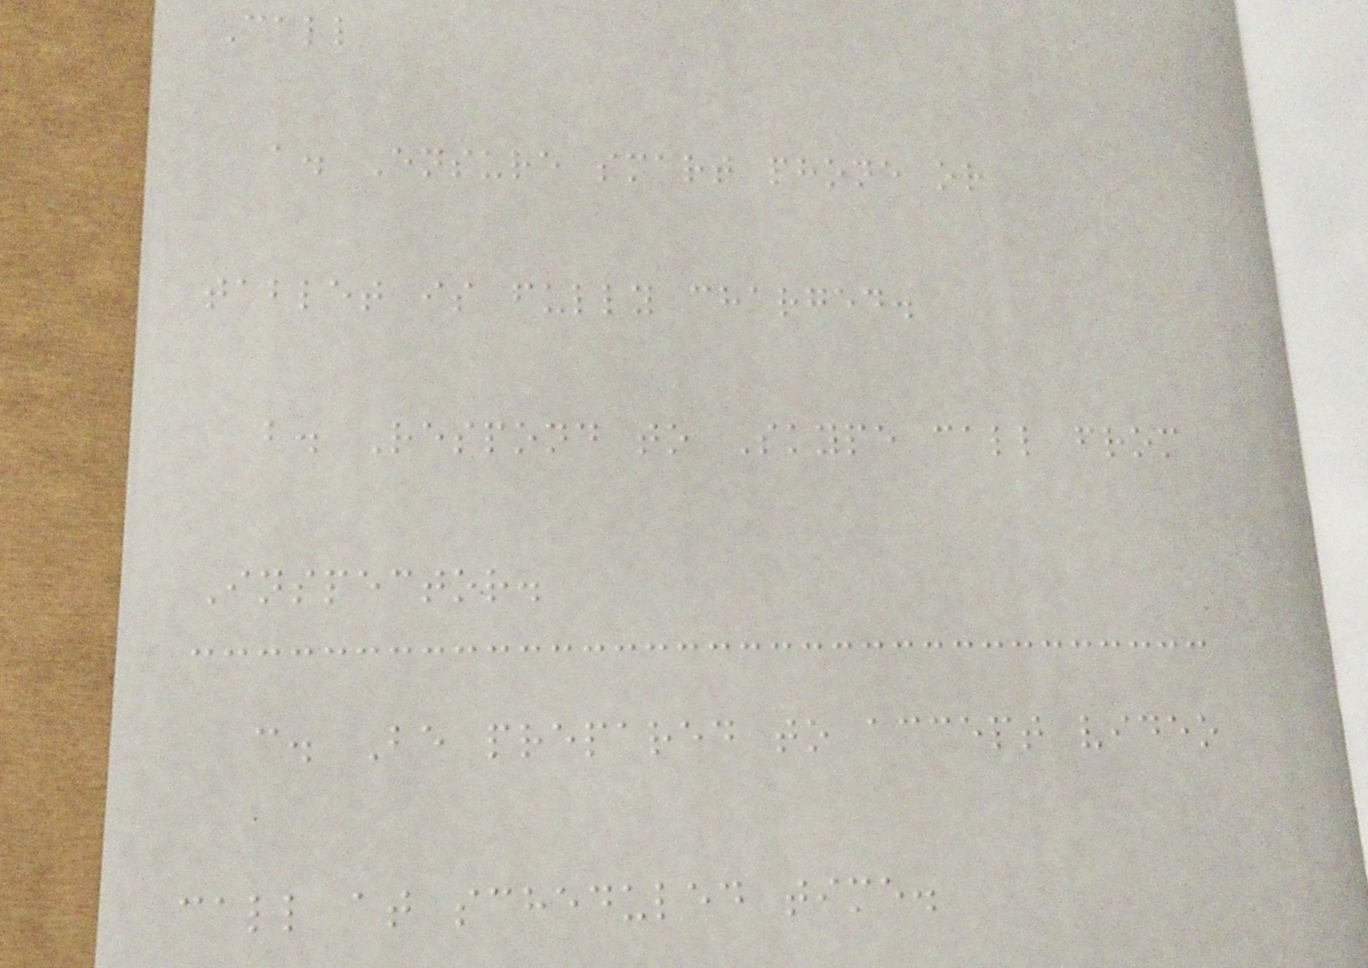Call
a. Ensure smart phone or
tablet is fully charged.
b. Respond to Skype call from
Inspector.
c. Be prepared to accept video
call at scheduled time.
